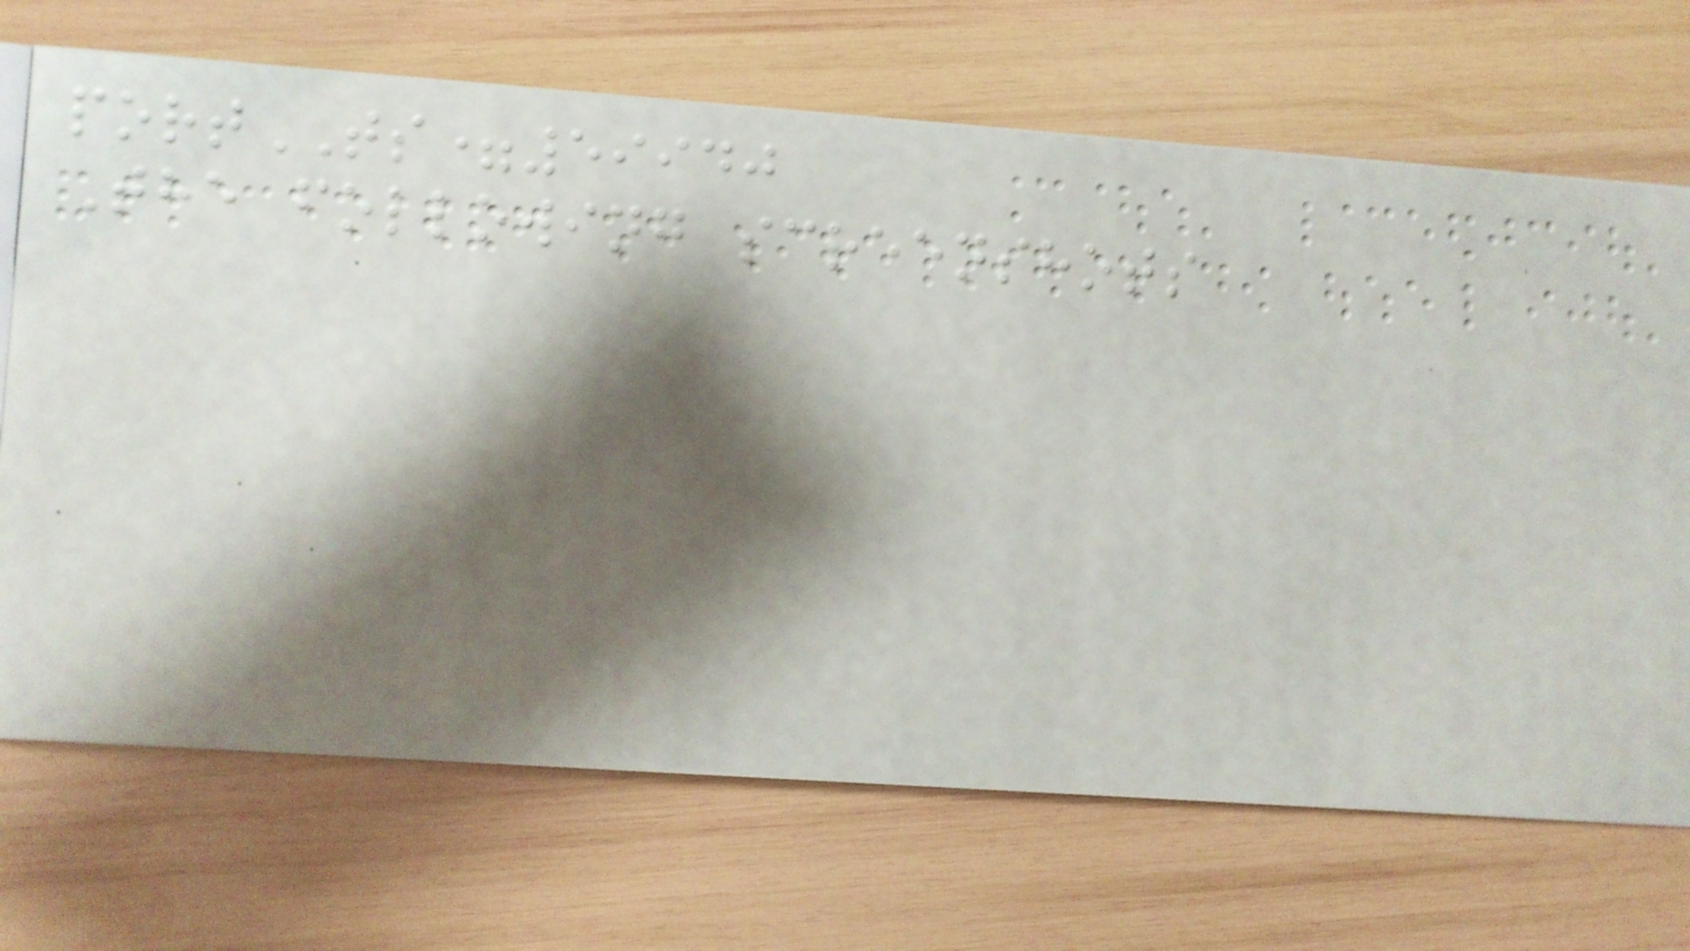portTS=59940
The following screenshots
